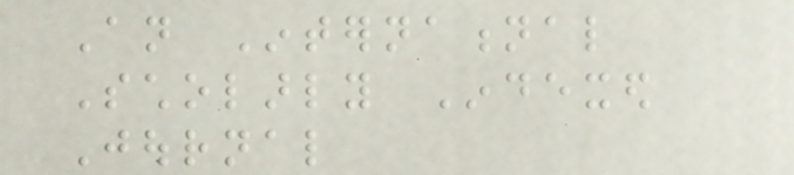An International
Scholarly Indexed
Journal
